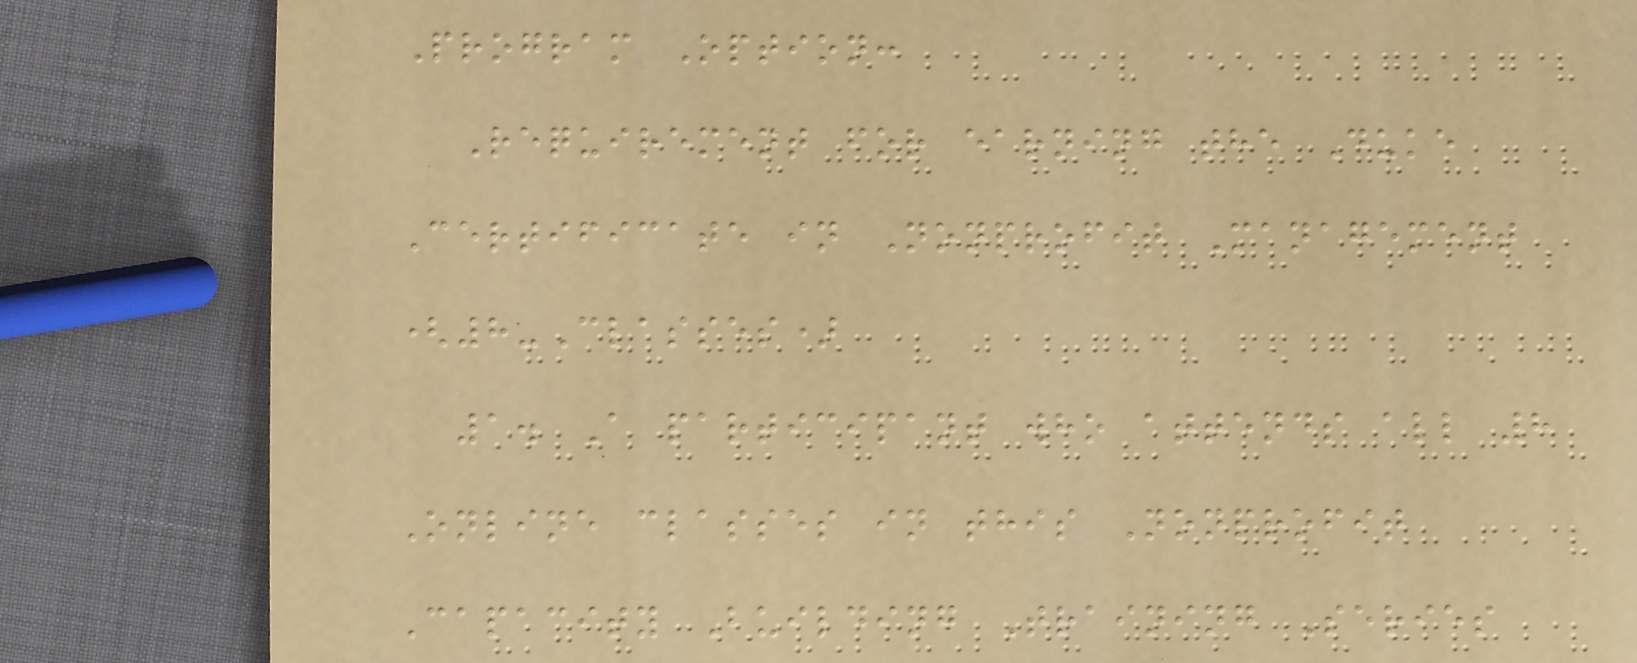Program Option:
Requirement for earning the Duke
Certificate in Nonprofit Management
(8-Classes)
1. A participant who attends all 8
Online classes in this Nonprofit
Capacity Building Training Series
